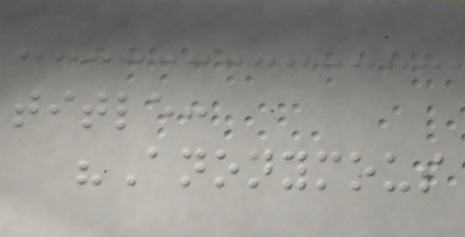title:
"Anonymous
